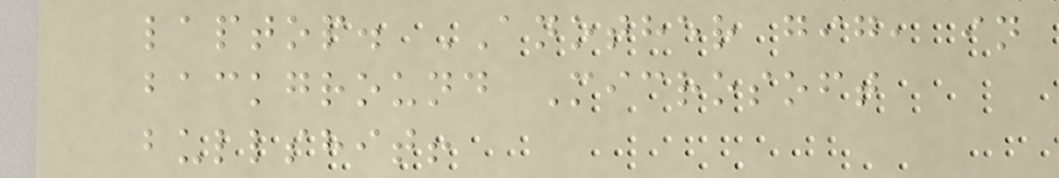laptop. ANOTHER gig, in
background Microsoft
bullshit!
